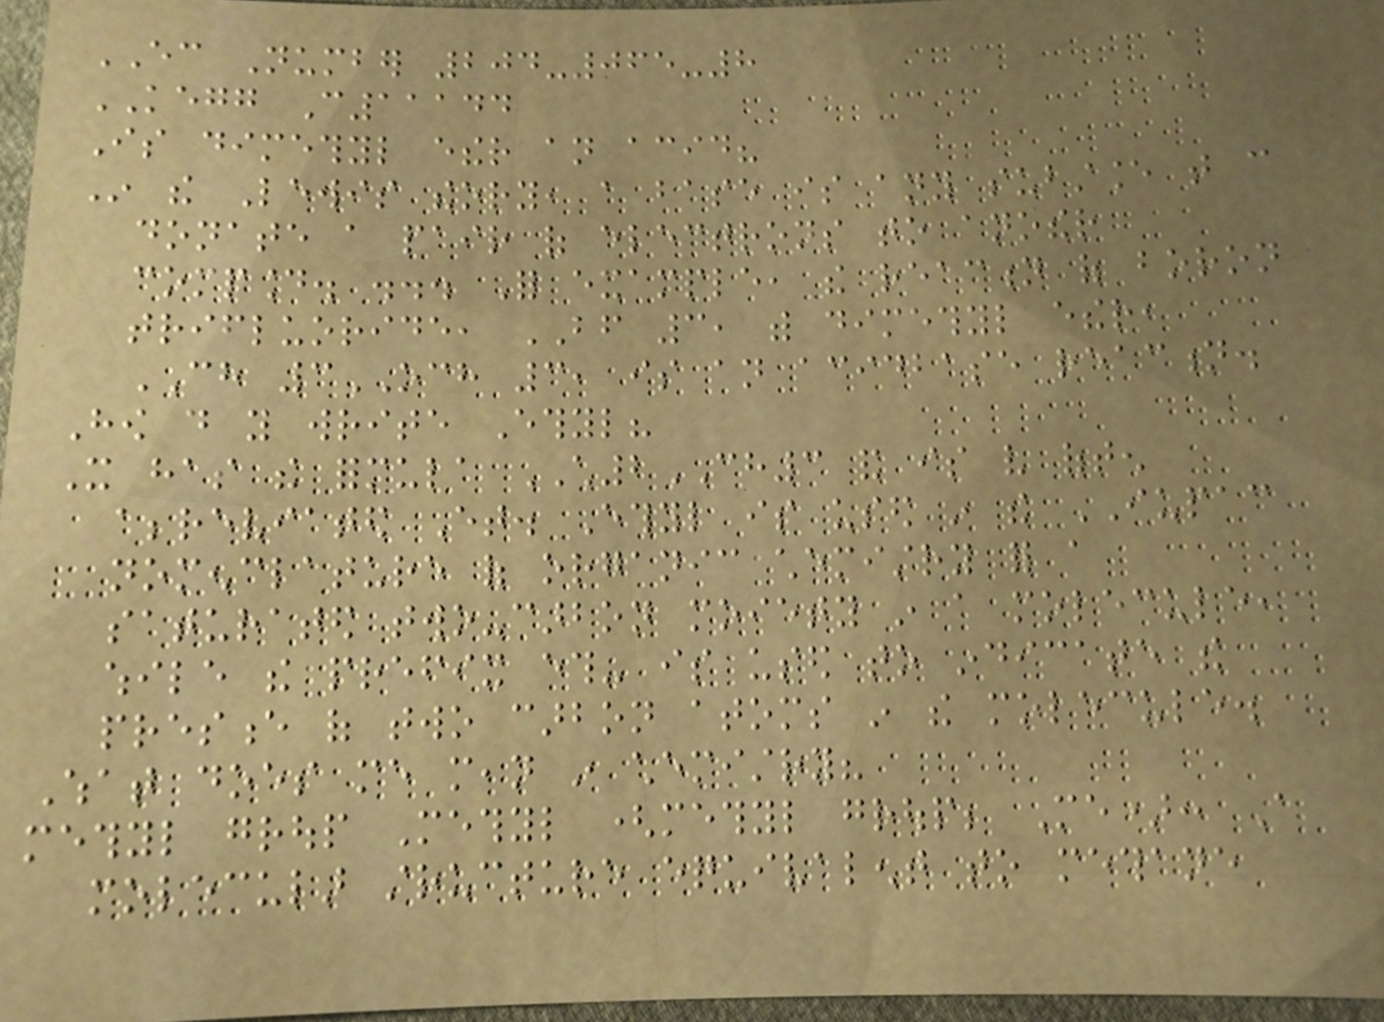EC Number 204-065-8
KEGG C11144
Is dimethyl ether an acid?
In the Lewis theory, a base is any substance that can
donate a pair of electrons to another
compound. ... For example, the reaction of boron
trifluoride, BF 3, with dimethyl ether,
CH 3OCH 3, is an acidbase reaction.
How do you write Ethyl?
It has the formula CH2CH3 and is very often
abbreviated Et. Ethyl is used in the IUPAC
nomenclature of organic chemistry for a
saturated two-carbon moiety in a molecule,
while the prefix eth- is used to indicate the
presence of two carbon atoms in the molecule.
What does me mean in chemistry?
methyl group Methyl (methyl group; Me): A
molecular structure equivalent to methane
